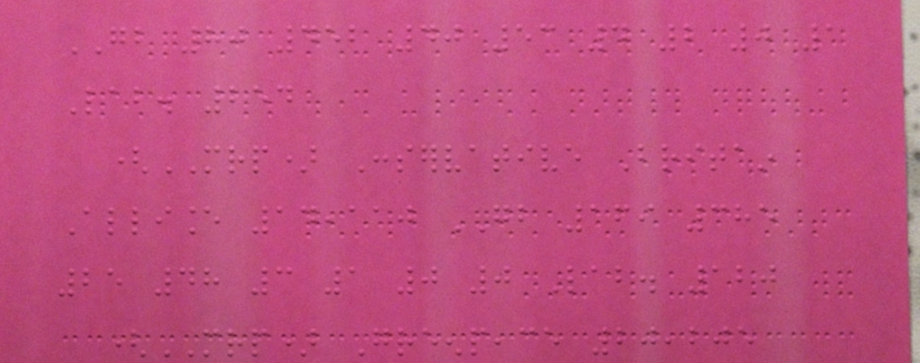GB 80 452 40 53 4 2 0 1
Lab. 254
(MRP) Conservative Britain
Alliance 14,110 GB 169 385
25 48 3 1 0 0 Lab. 120
(MRP) Greenpeace 20,205
